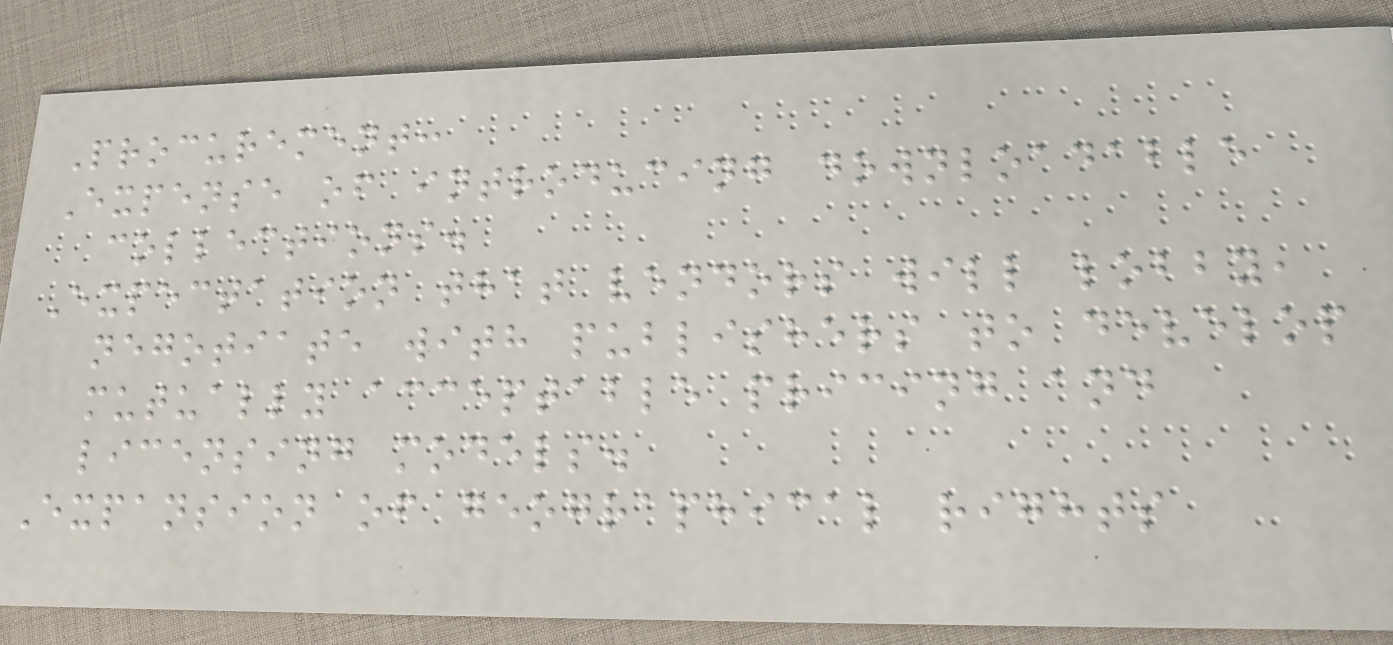Procurement:
Expense of introducing downloadable
collections.
Expectation that vendors will lobby,
negotiate with publishers to develop
mutually acceptable pricing and
licensing models.
Expansion of geographical rights
